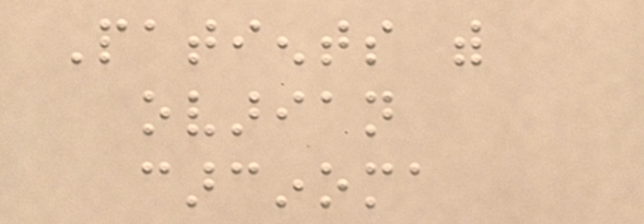Patients with
ovarian
carcinoma
